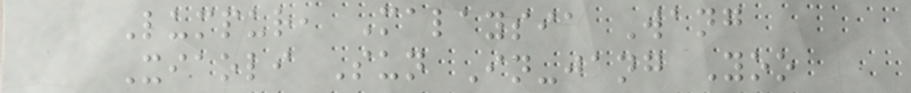Lumpur, Malaysia Wang
Xiaoli Sun In-jang Yoo
